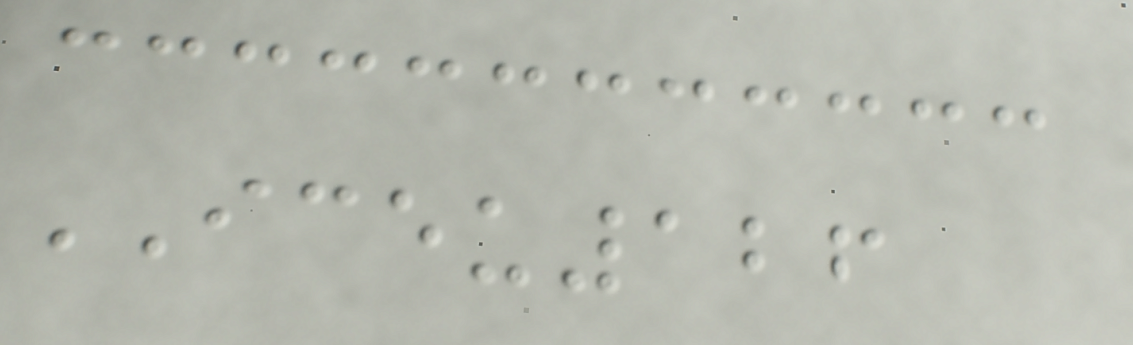ICEU126
